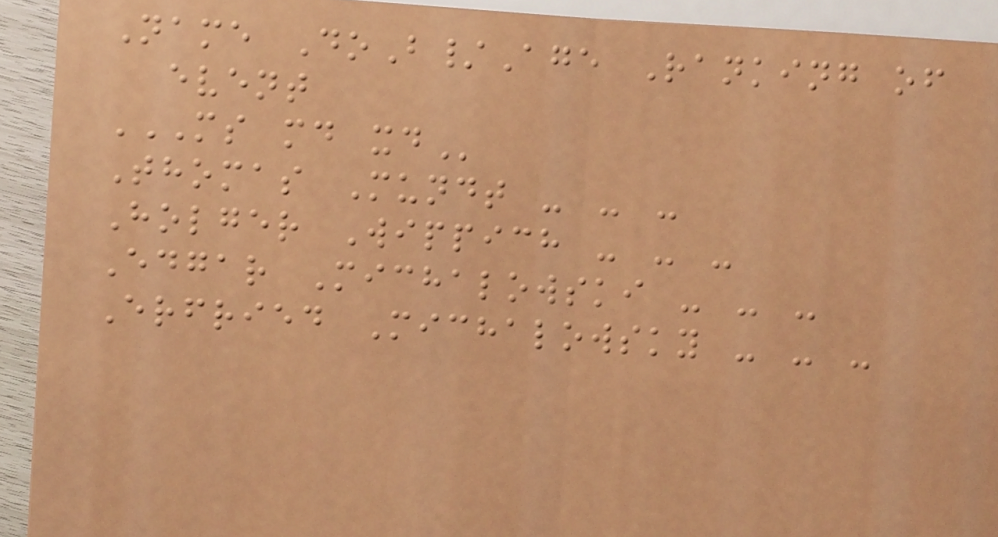Name DoB/Age Ranking of
event
MS MD XD
Thomas Mundt - - -
Holger Wippich - - -
Edgar Michalowski - - -
Erfried Michalowsky - - -
